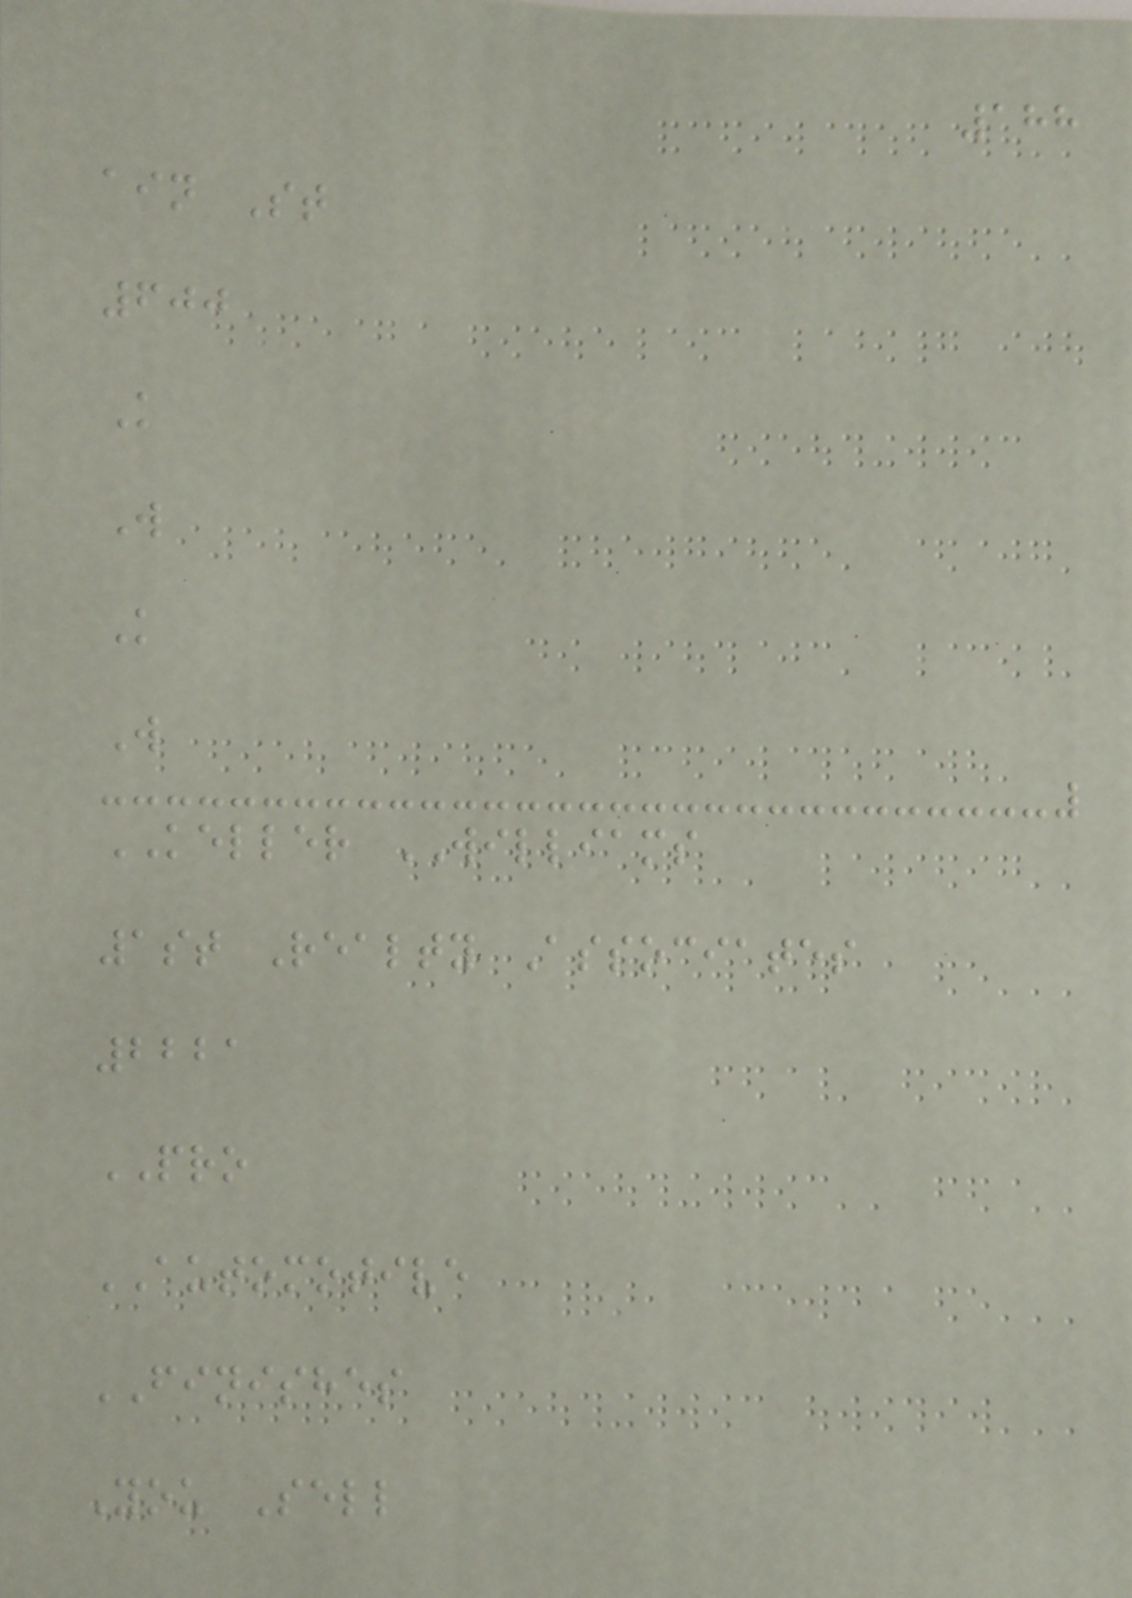188
ain St
600
K
W
K
W
KELLER WILLIAMS
1st Realty Associates
2221
PRO
AUTOMOTIVE
FINISHES
You Sell
